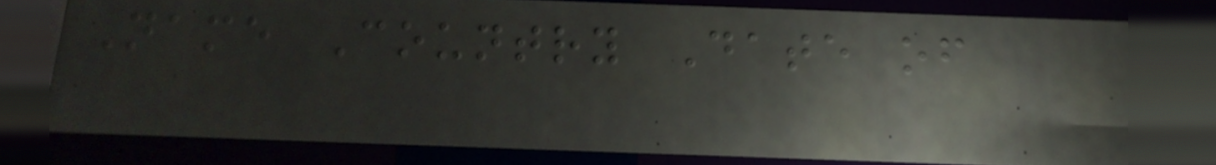Name Country Date of
